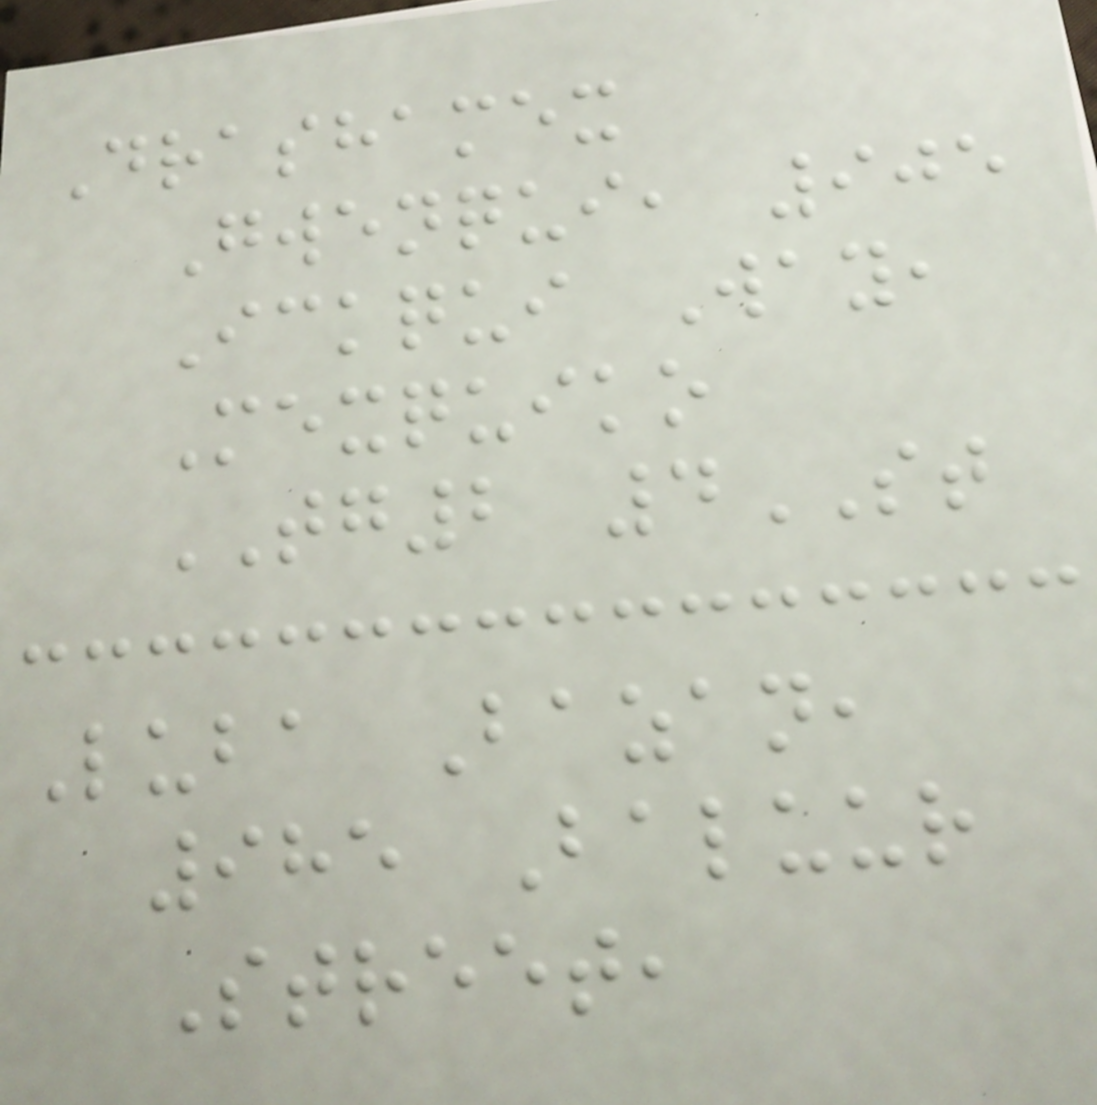Drashamex
Gwenqui, 905
Ickqui Way,
Mexquiko
TG2 4ST
Luba Bazan,
985 Baluur
Street,
